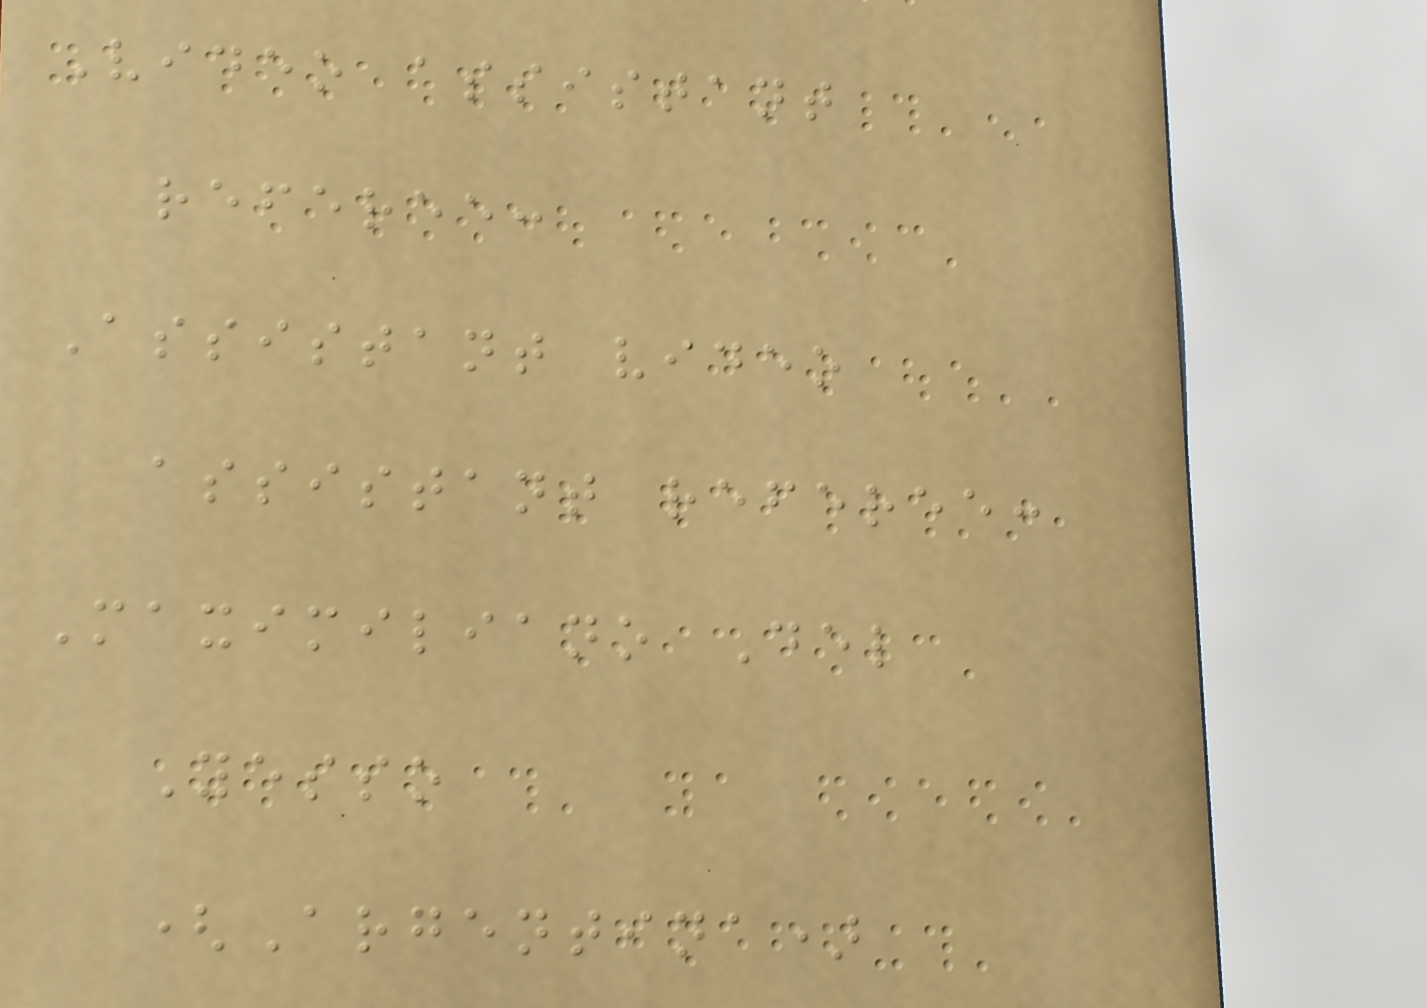Video assistant
referee:
Assistant video
assistant referee:
Maximiliano Del
Yesso
(Argentina)
